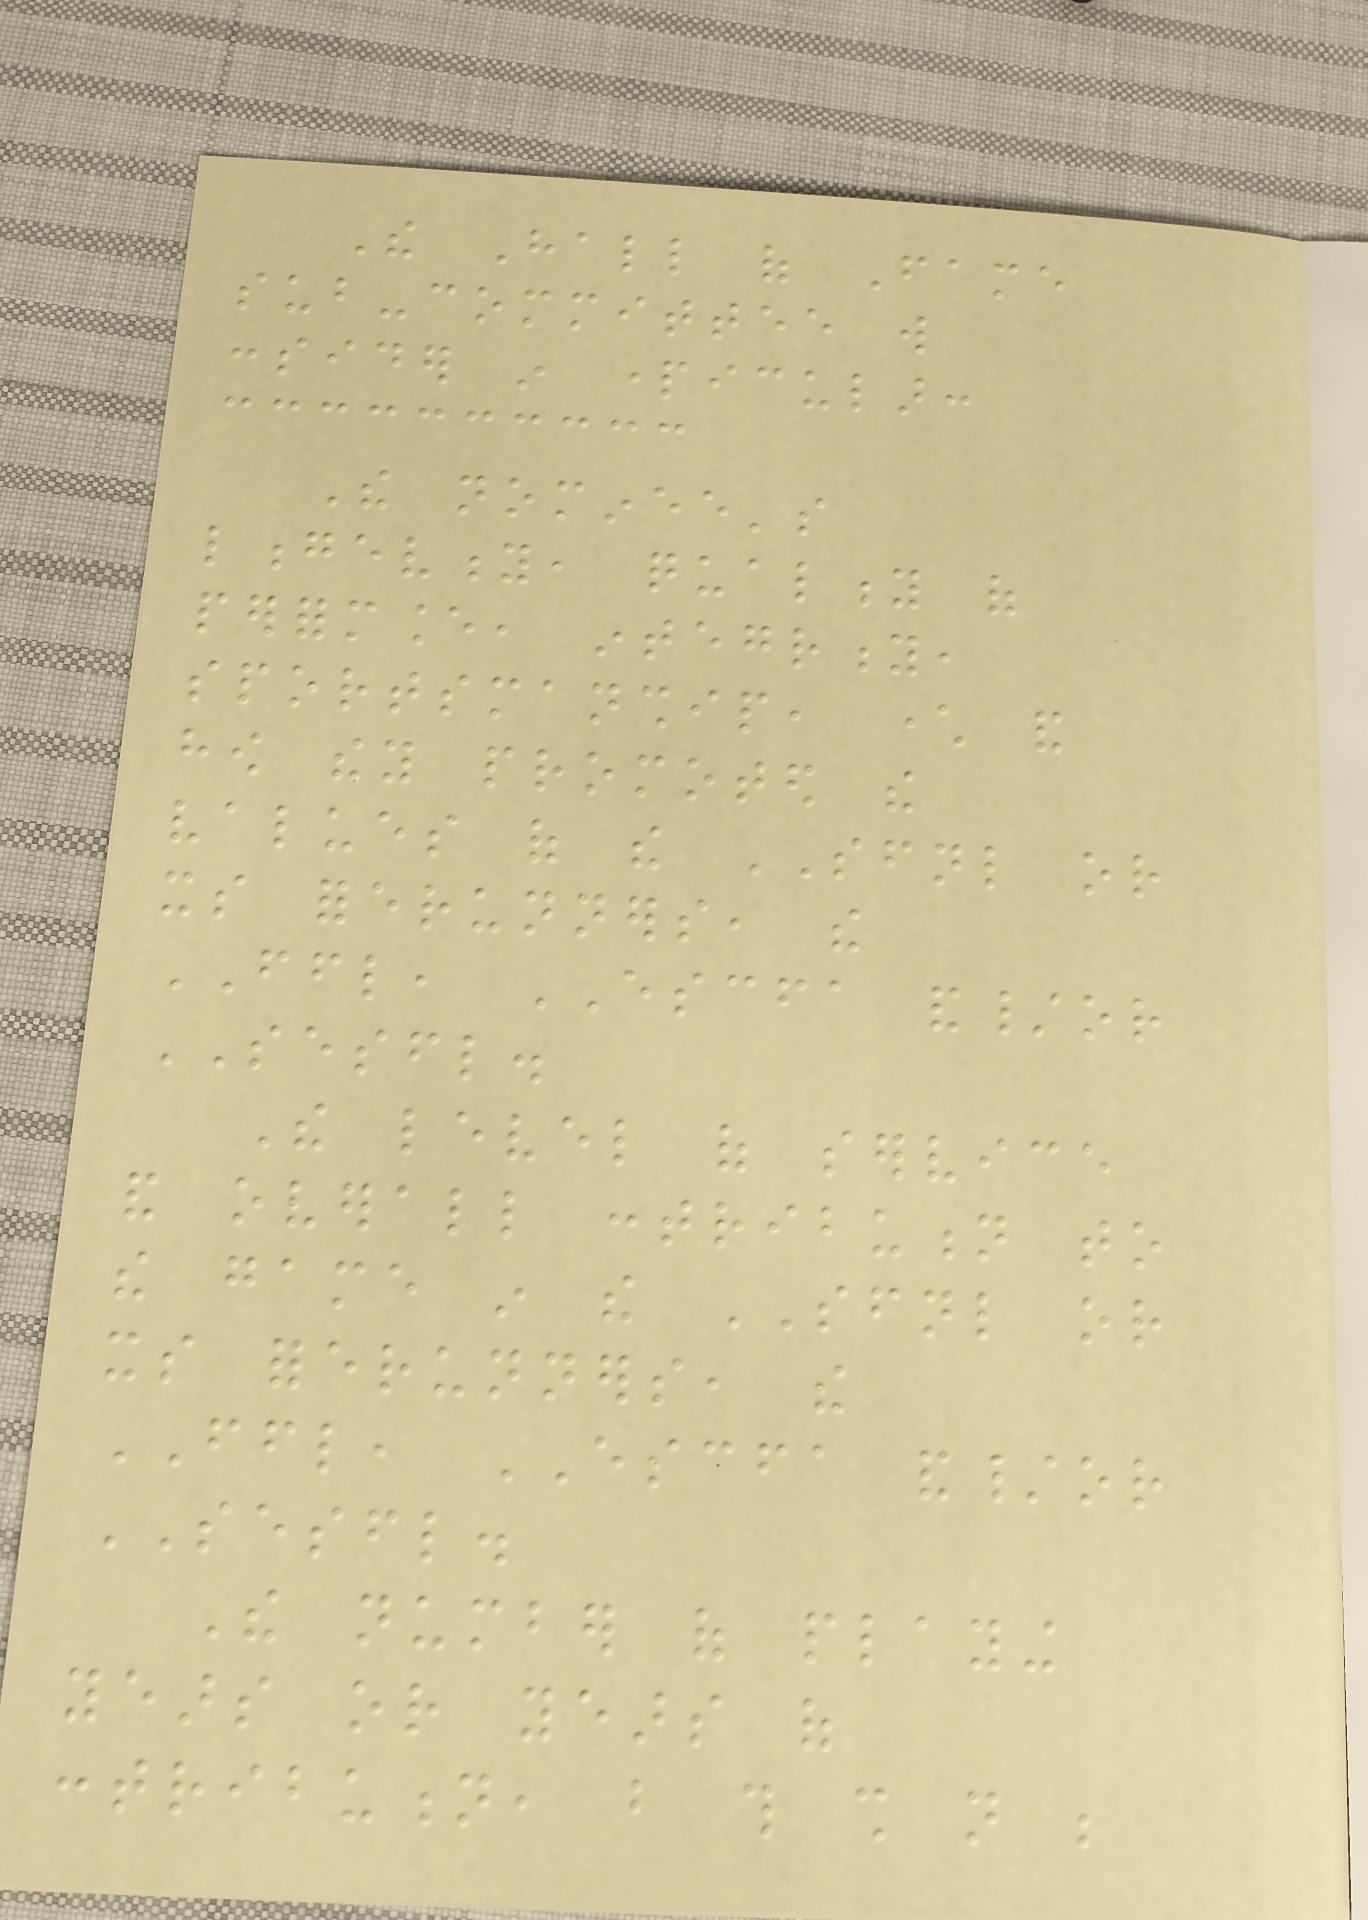The Hall of Fame
sub-committee will
consider in particular:
The nominee's
longevity, quality of
performance, integrity,
sportsmanship, character and
how they promoted the
values of the SFNL or
its forerunners, the
FFL, ESCFA and/or
SESFL.
The level of service
and overall contribution to
the game in the SFNL or
its forerunners, the
FFL, ESCFA and/or
SESFL.
The number of playing
years or years of
contribution, but this shall not be
